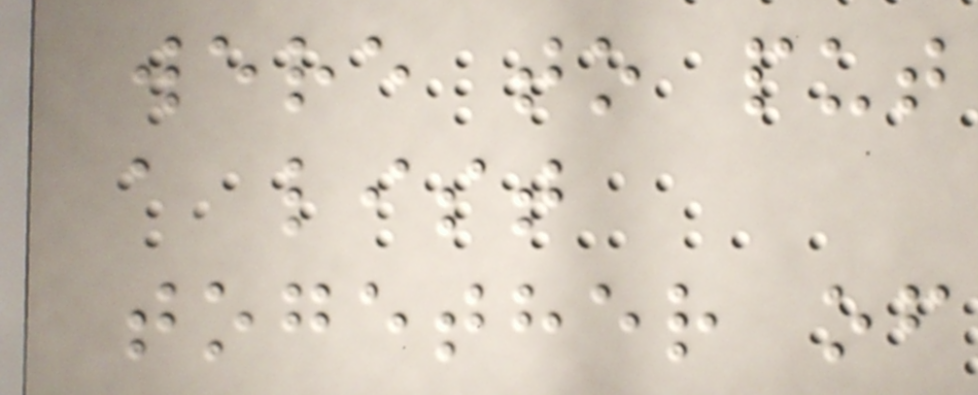were to put
a list
together of
